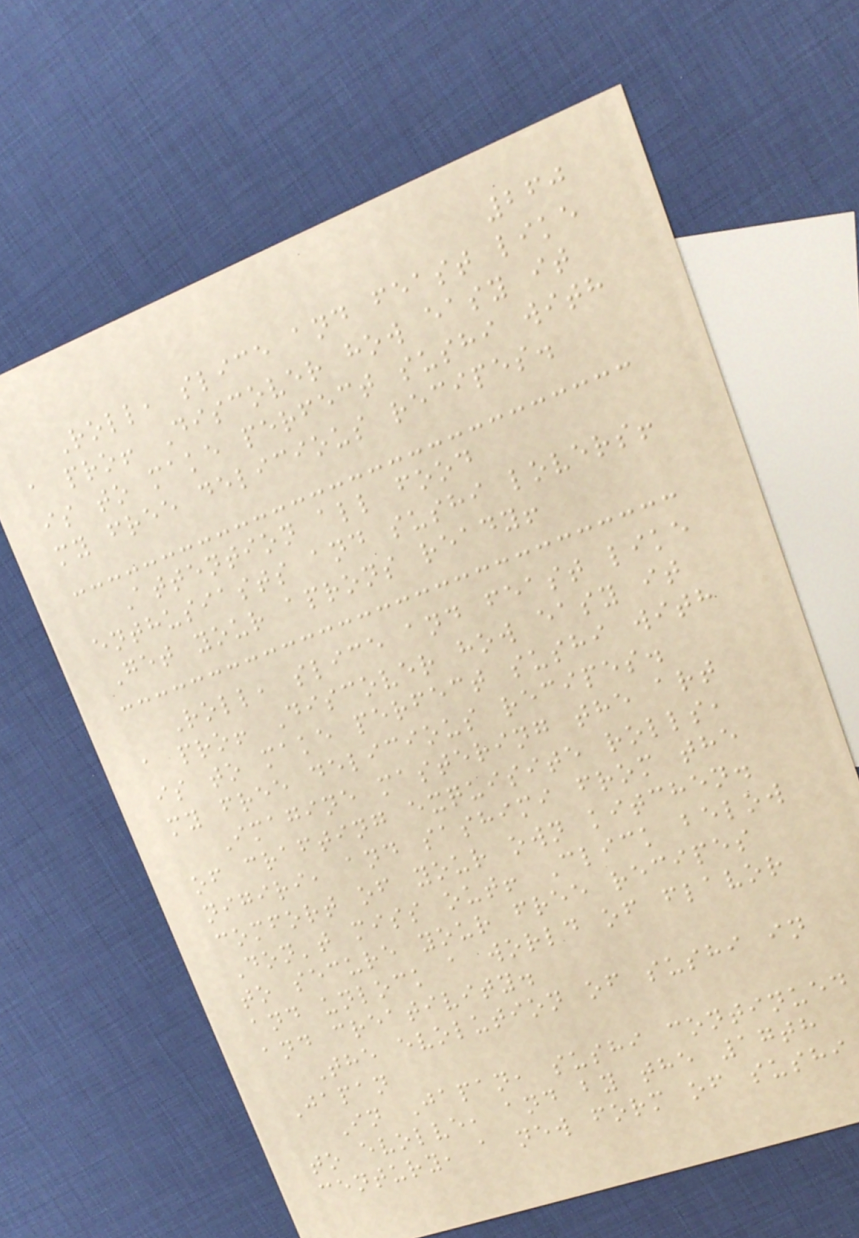260
Roll, slice and feast like
a pro! Discover how easy it
is to make perfect sushi with
my free delicious recipes.
Attention all food
enthusiasts and sushi lovers!
Get your aprons ready!
Roll, slice and feast like
a pro! Discover how easy it
is to make perfect sushi with
my free delicious recipes.
Imagine mastering the art
of crafting exquisite rolls,
nigiri, and sashimi from the
comfort of your own kitchen.
Don't miss out! Click below
to secure your free recipes
and unlock a world of flavor
and creativity.
The evolution of sushi in
Japan
In Japan, sushi continued
to evolve, and by the 17th
century, a new form of sushi
